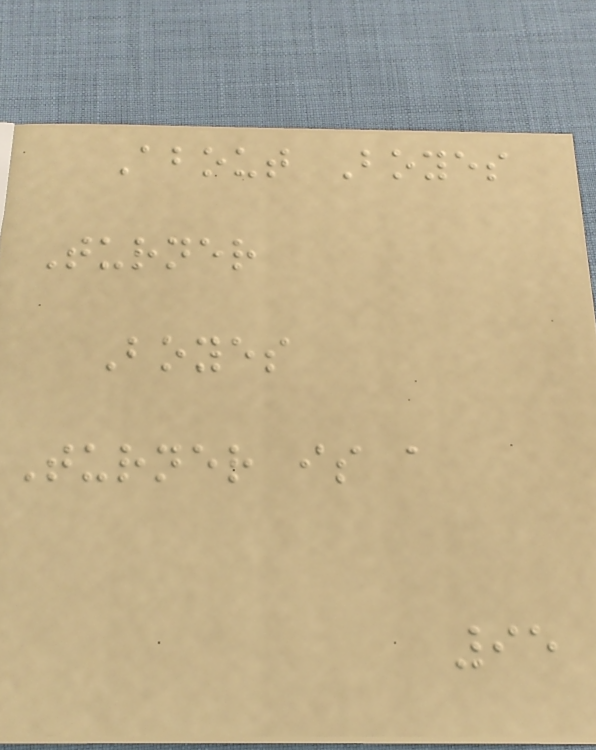About Boyes
Turner
Boyes
Turner is a
95
